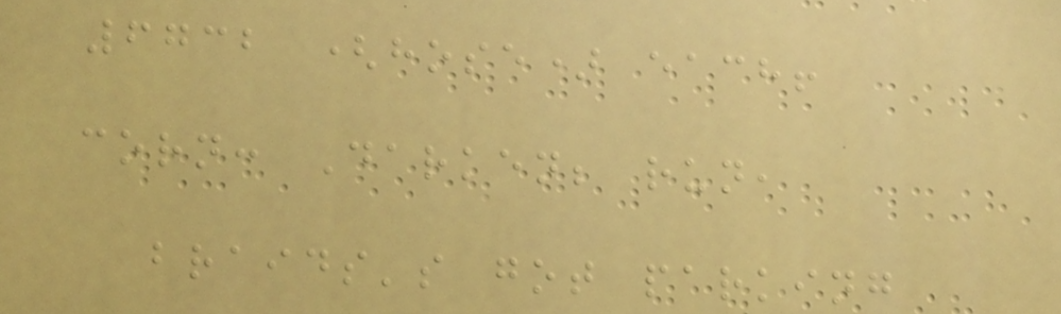6732 (hose) each!
corn: Darken; run,
braids's got parking
